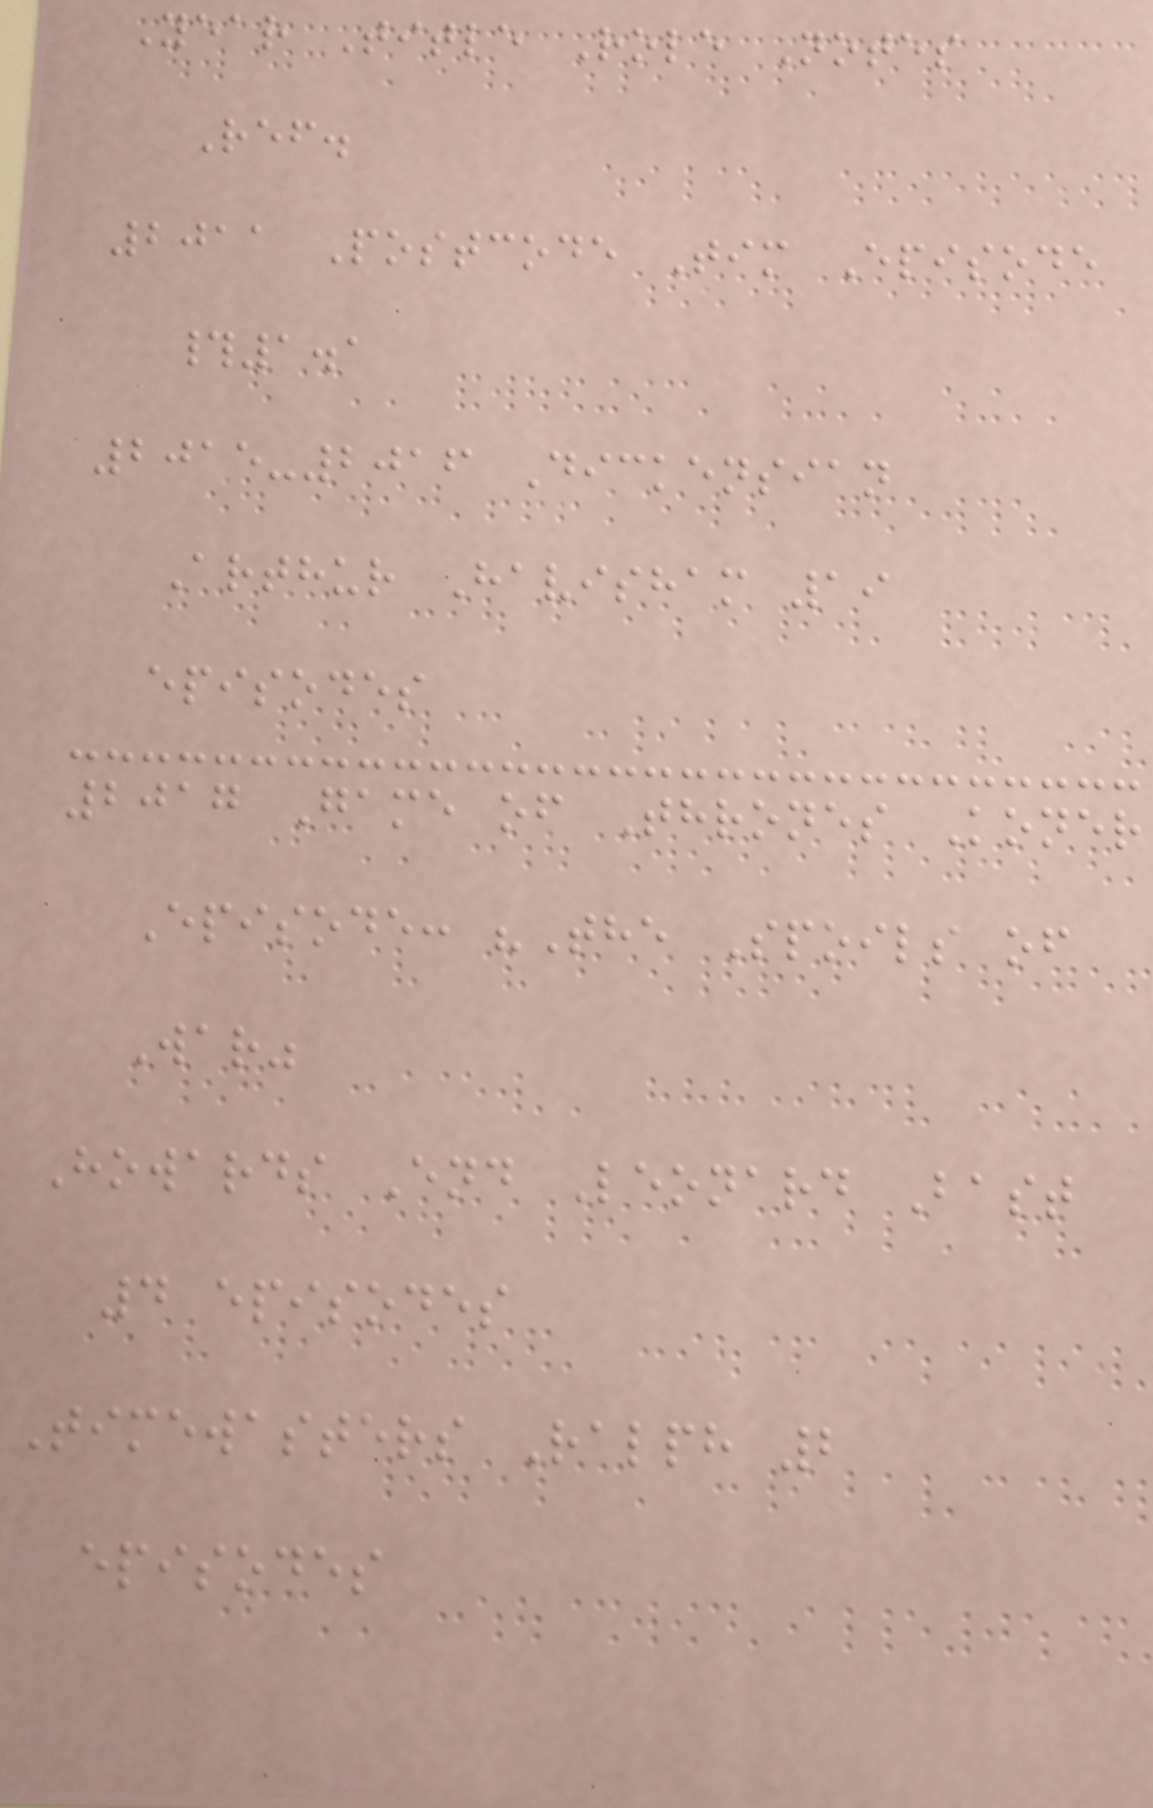Year Title Role Notes
Ref.
2011 Postcode Tim Episode
#1.1
2015-2016 Dickensian
Arthur Havisham 19
episodes
2017 Game of Thrones Koner
Episode: "The Spoils of
War"
Howards End Leonard Bast
4 episodes
Timewasters Ralph 2
episodes
